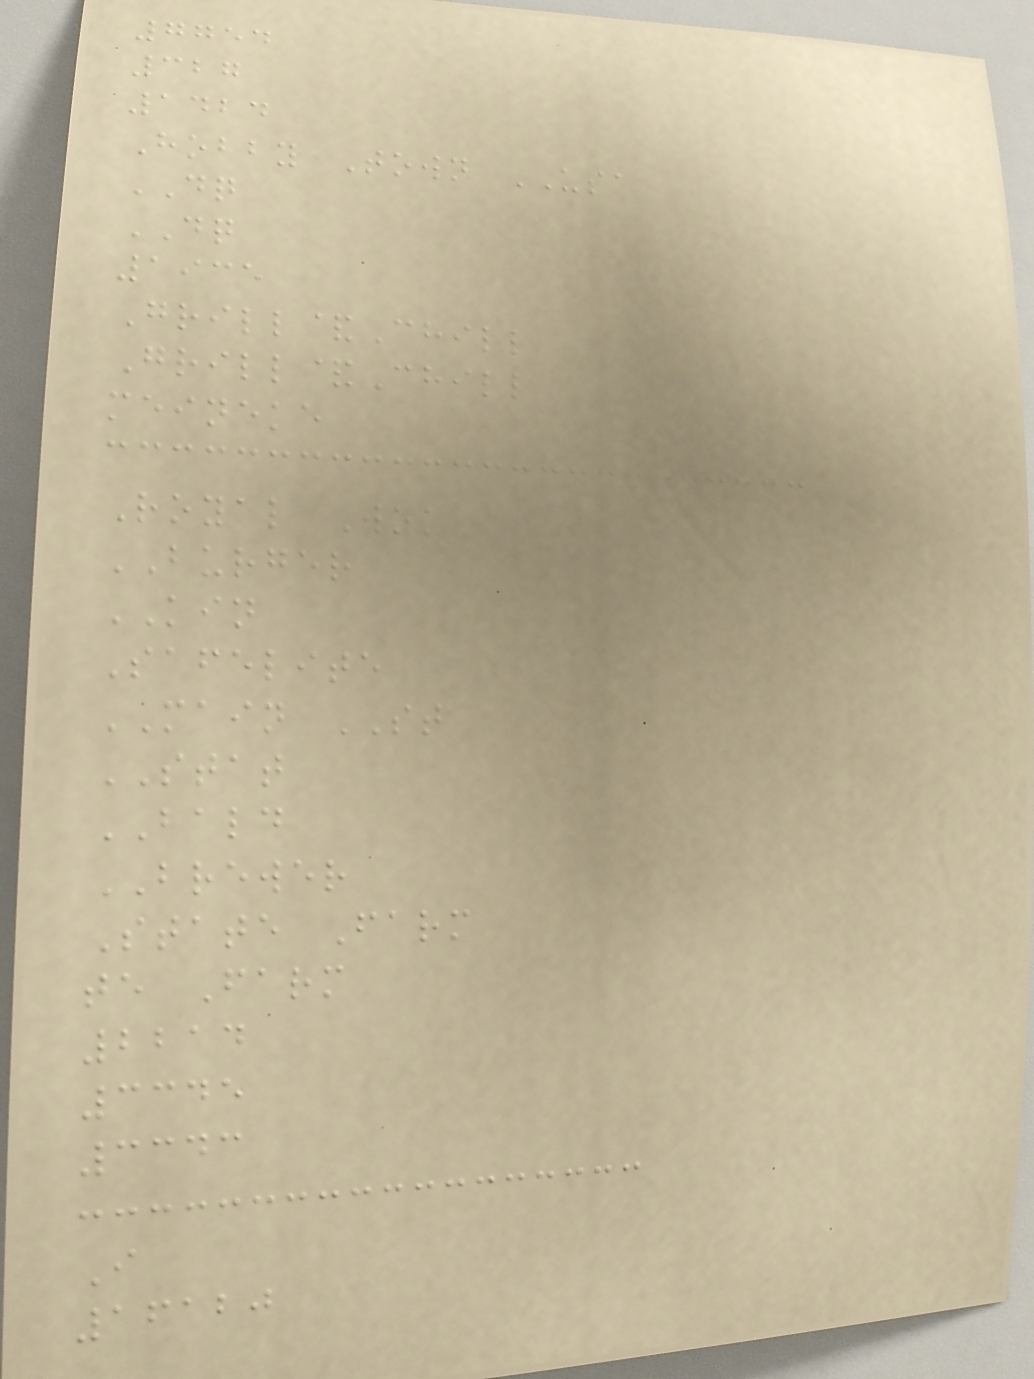7754
327
1424
Hobby Town USA
DQ
DQ
1935
Grill&Chill
Grill&Chill
meineke
Royal Wok
BURGER
KIN
Safelite
MAIN ST
STAT
BALD
BREWER
State Farm
te Farm
2214
3345
3343
I
16120
